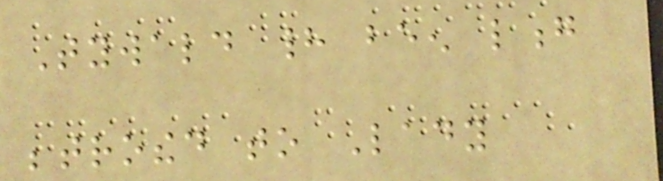Tywald had been long
betrothed to Lady
